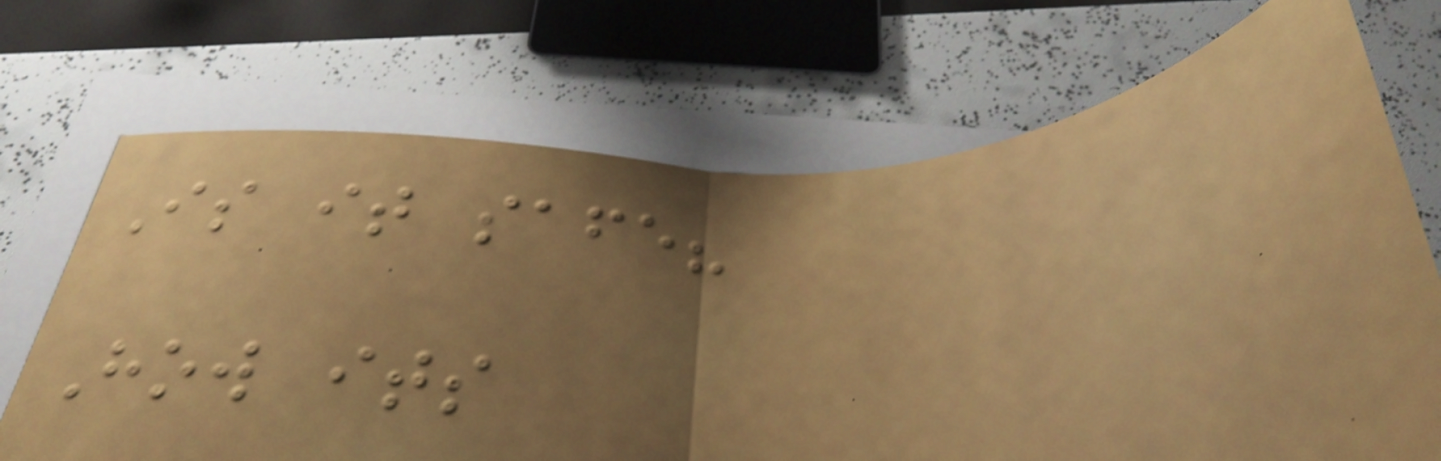Is it safe?
How its
